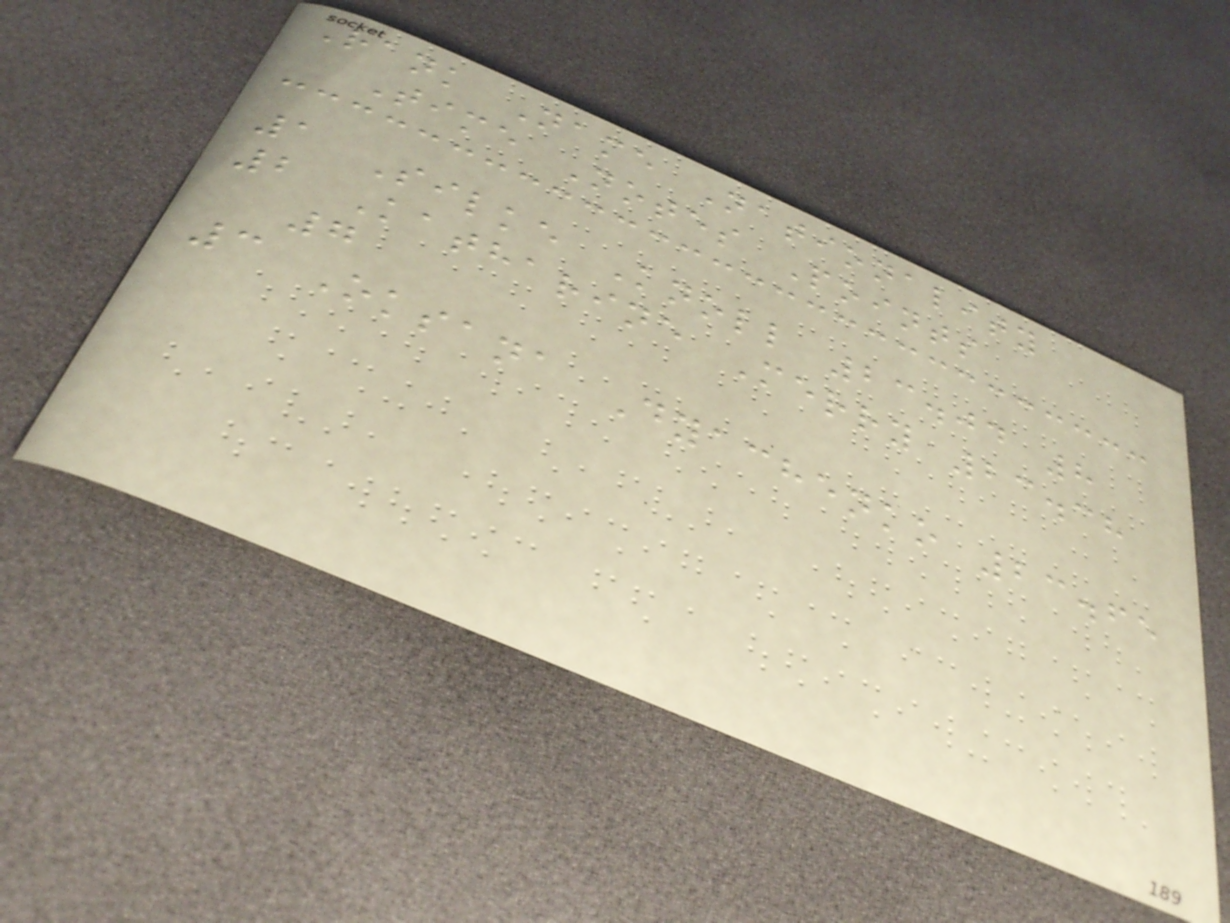Rank Name Nationality
Time Notes Points
1 Silke Knoll 23.04 8
2 Katharine Merry 23.38
7
3 Oksana Dyachenko 23.65
